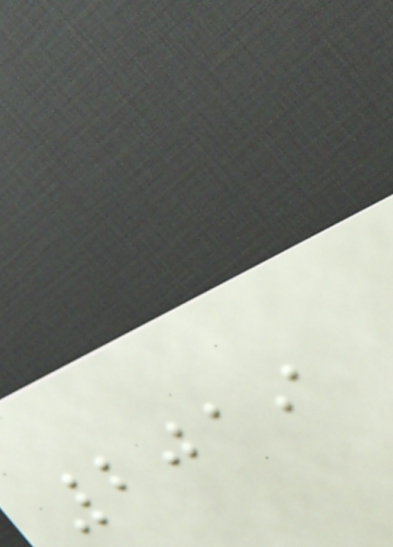2019
